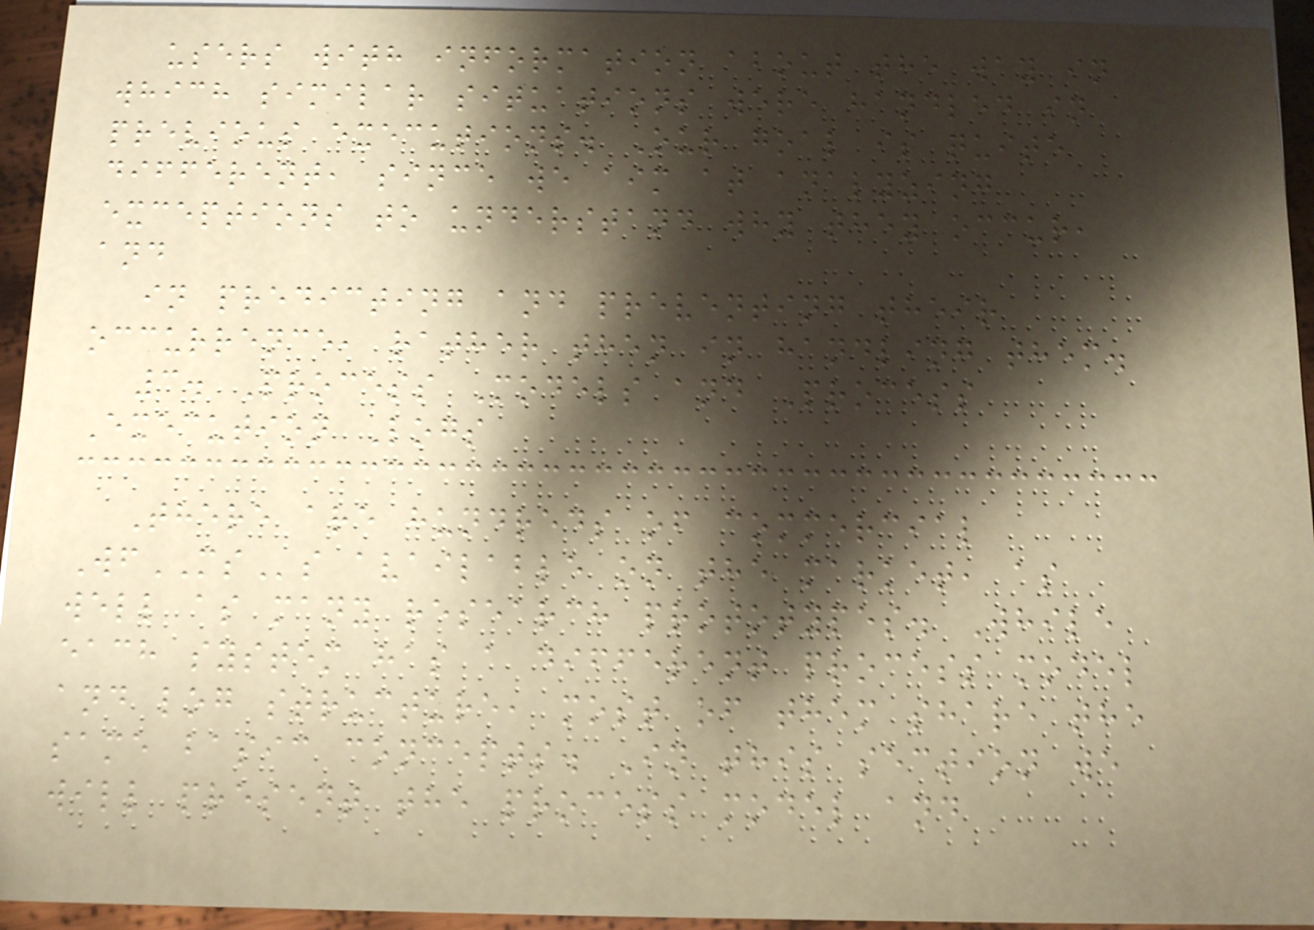users with information about the way in
which similar situations were handled in
previous executions. Our goal is quite
different, since we aim at analyzing
exceptions to understand why they occur,
and
in predicting and preventing their
occurrence, rather then in handling them.
3. Process Models and Process
Execution Logs
There are hundreds of commercial
WfMSs available on the market, as
well as many research prototypes. While
each system has a different process model
and log structure, most of them share the
same basic concepts. In this section we
will present the process model and
